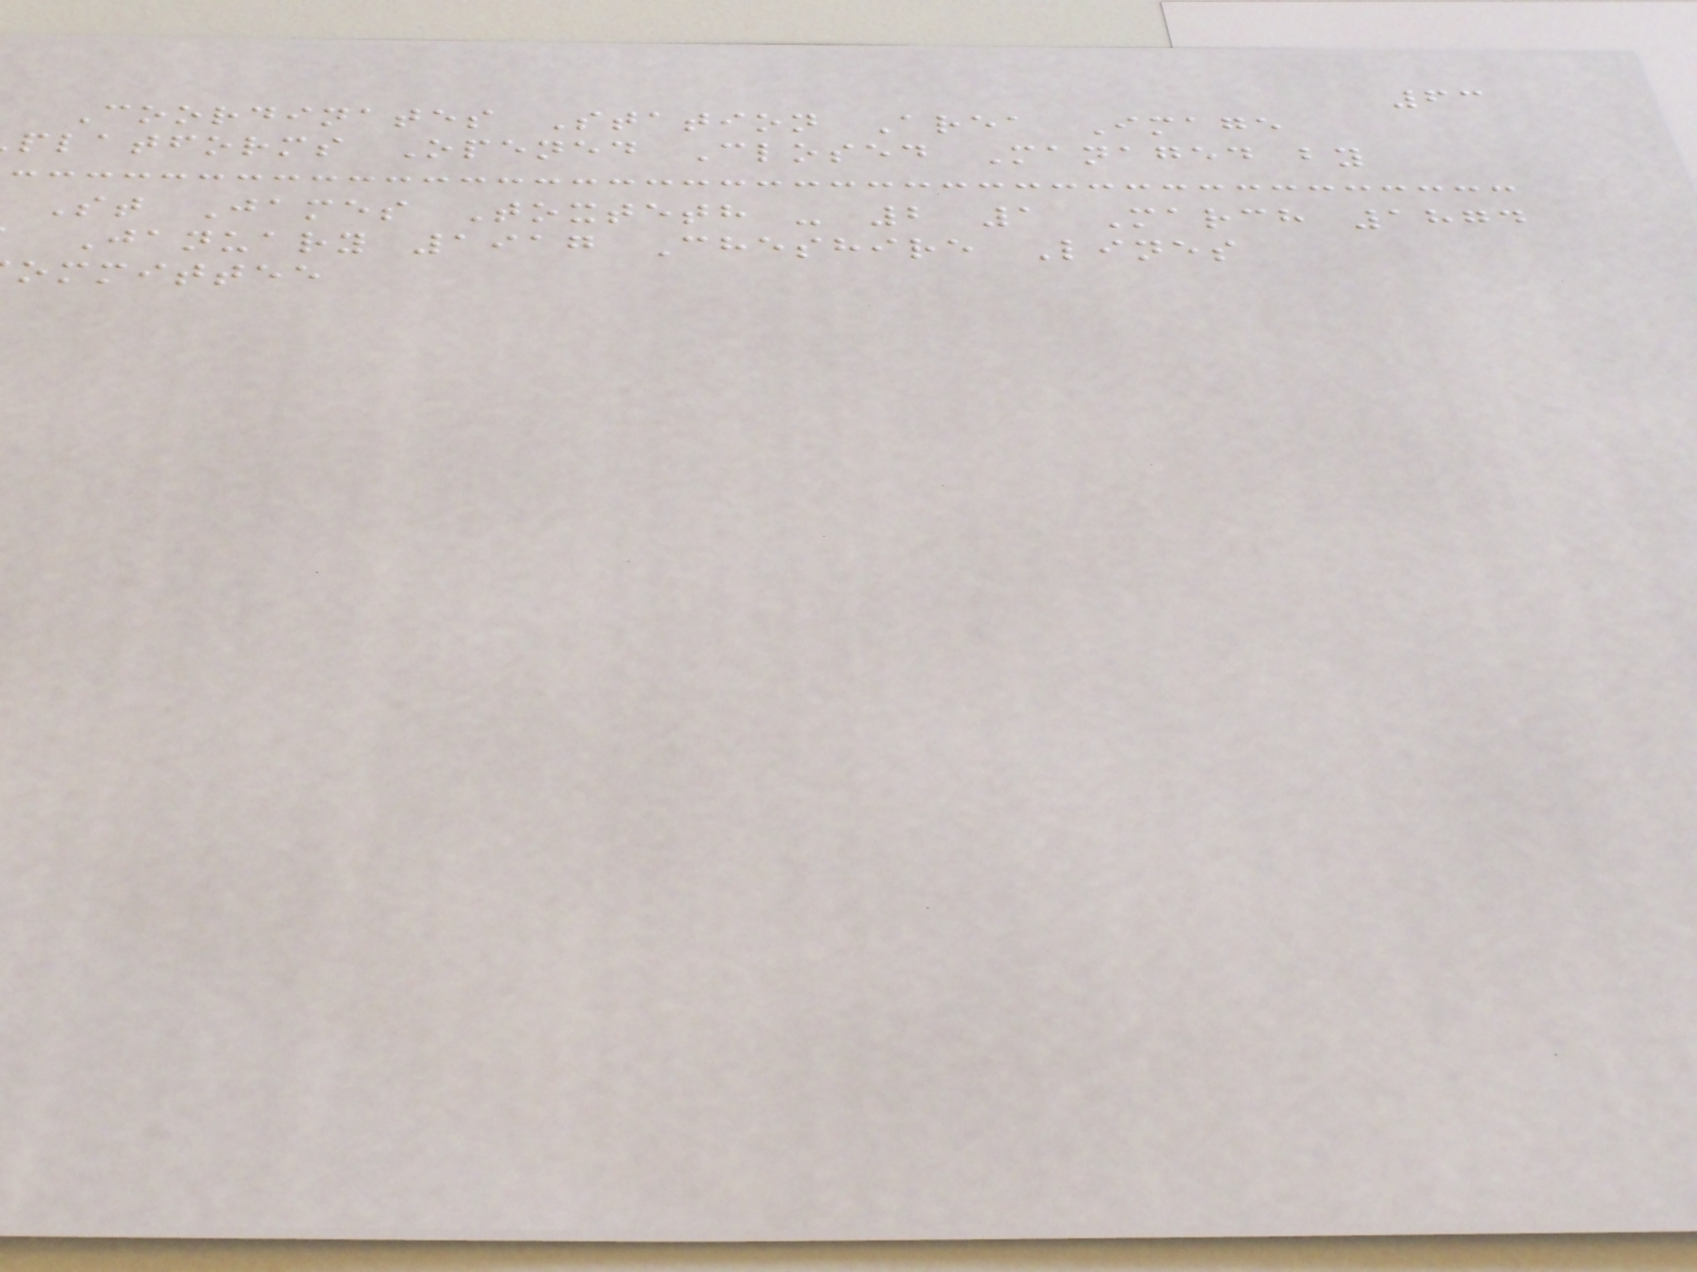63
Coordinates Station Area Image
platforms Opened Closed Managed by
St James Toxteth - 2 1 March 1874
January 1917 Cheshire Lines
ommittee
